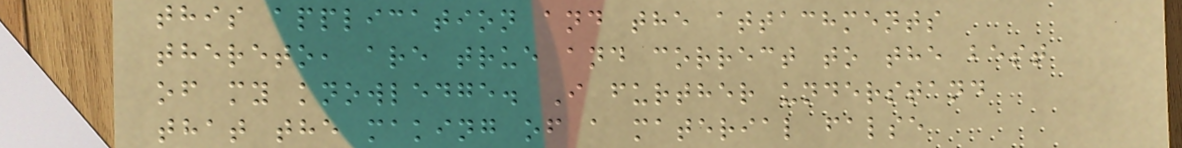this application and the attachments
thereto, are true and correct to the best
of my knowledge. I further understand
that the making of a material false
